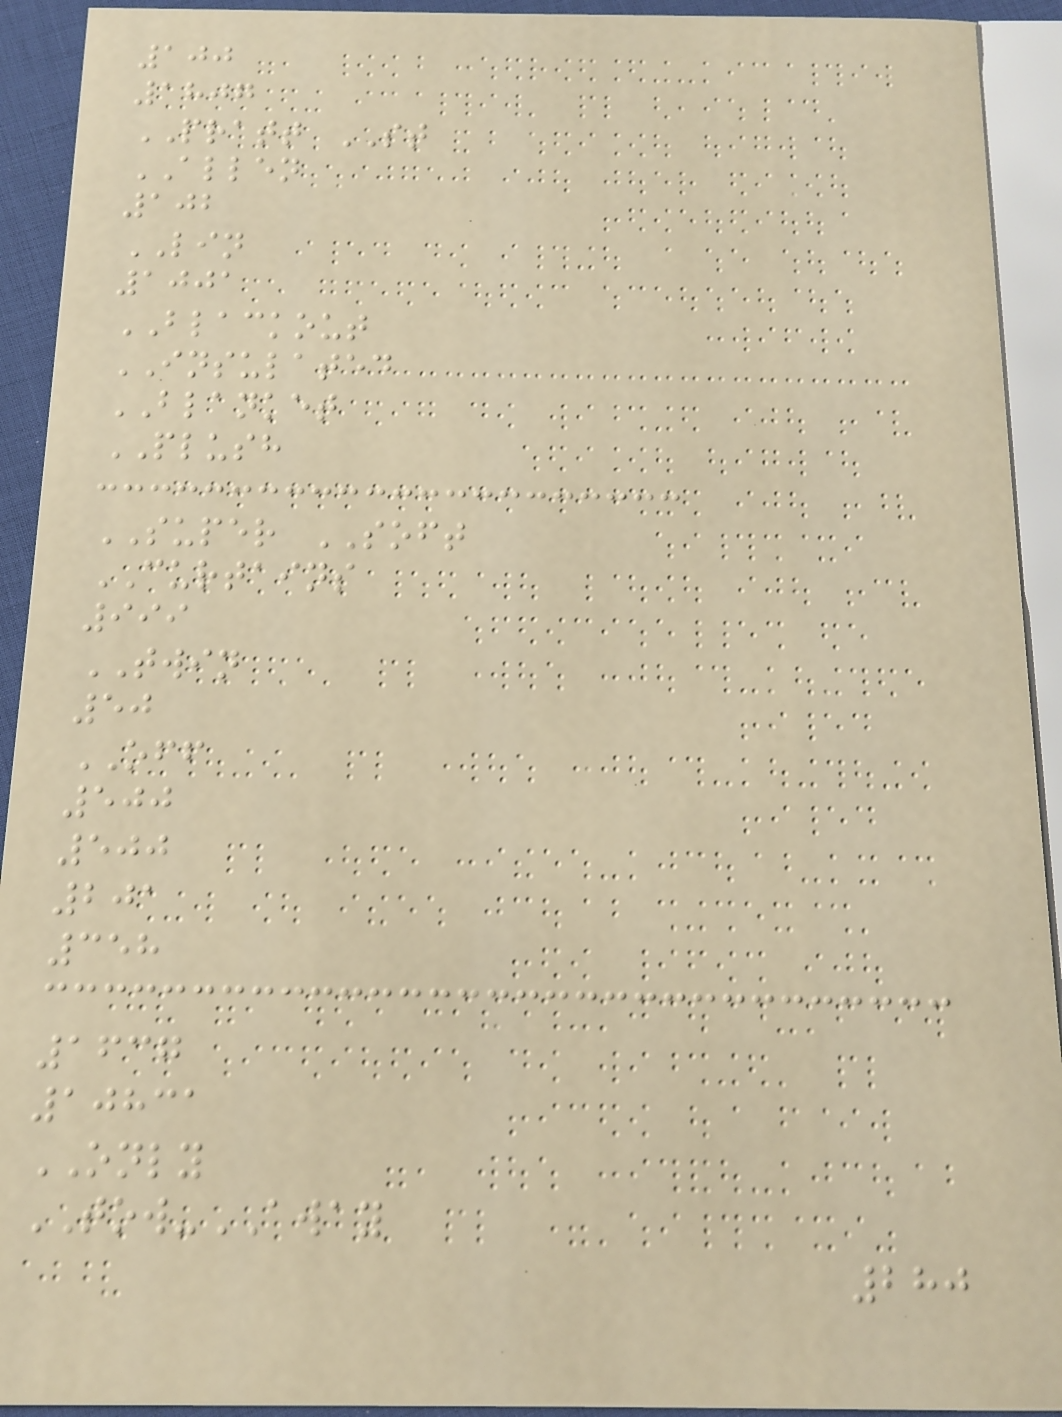100
1807
PRATT ST
ALLEN
102
LIN
1001
BLACKOUT
INSULATED
BLANKET
PLUSH
SUPER SOFT
CURTAINS
999
TWIN
50
OFF
500
500
201
358
1637
10831
ONLY
TOW-AWAY
280
